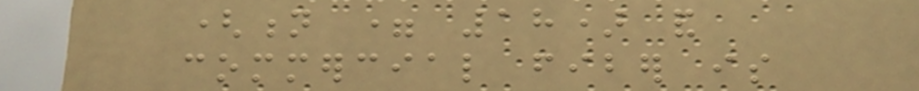(n = 18) and
commercial fiber is
